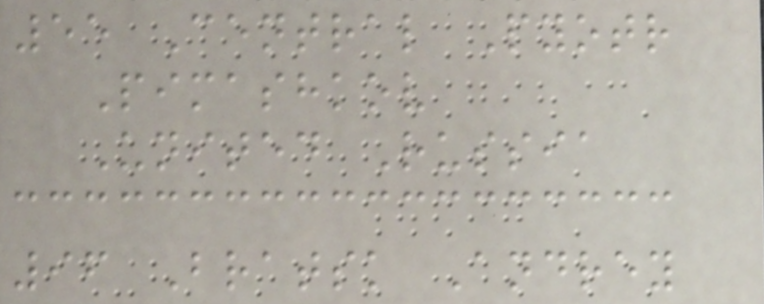55 Central Pyotr
Pimashkov
United Russia
96 Bratsk Andrey
